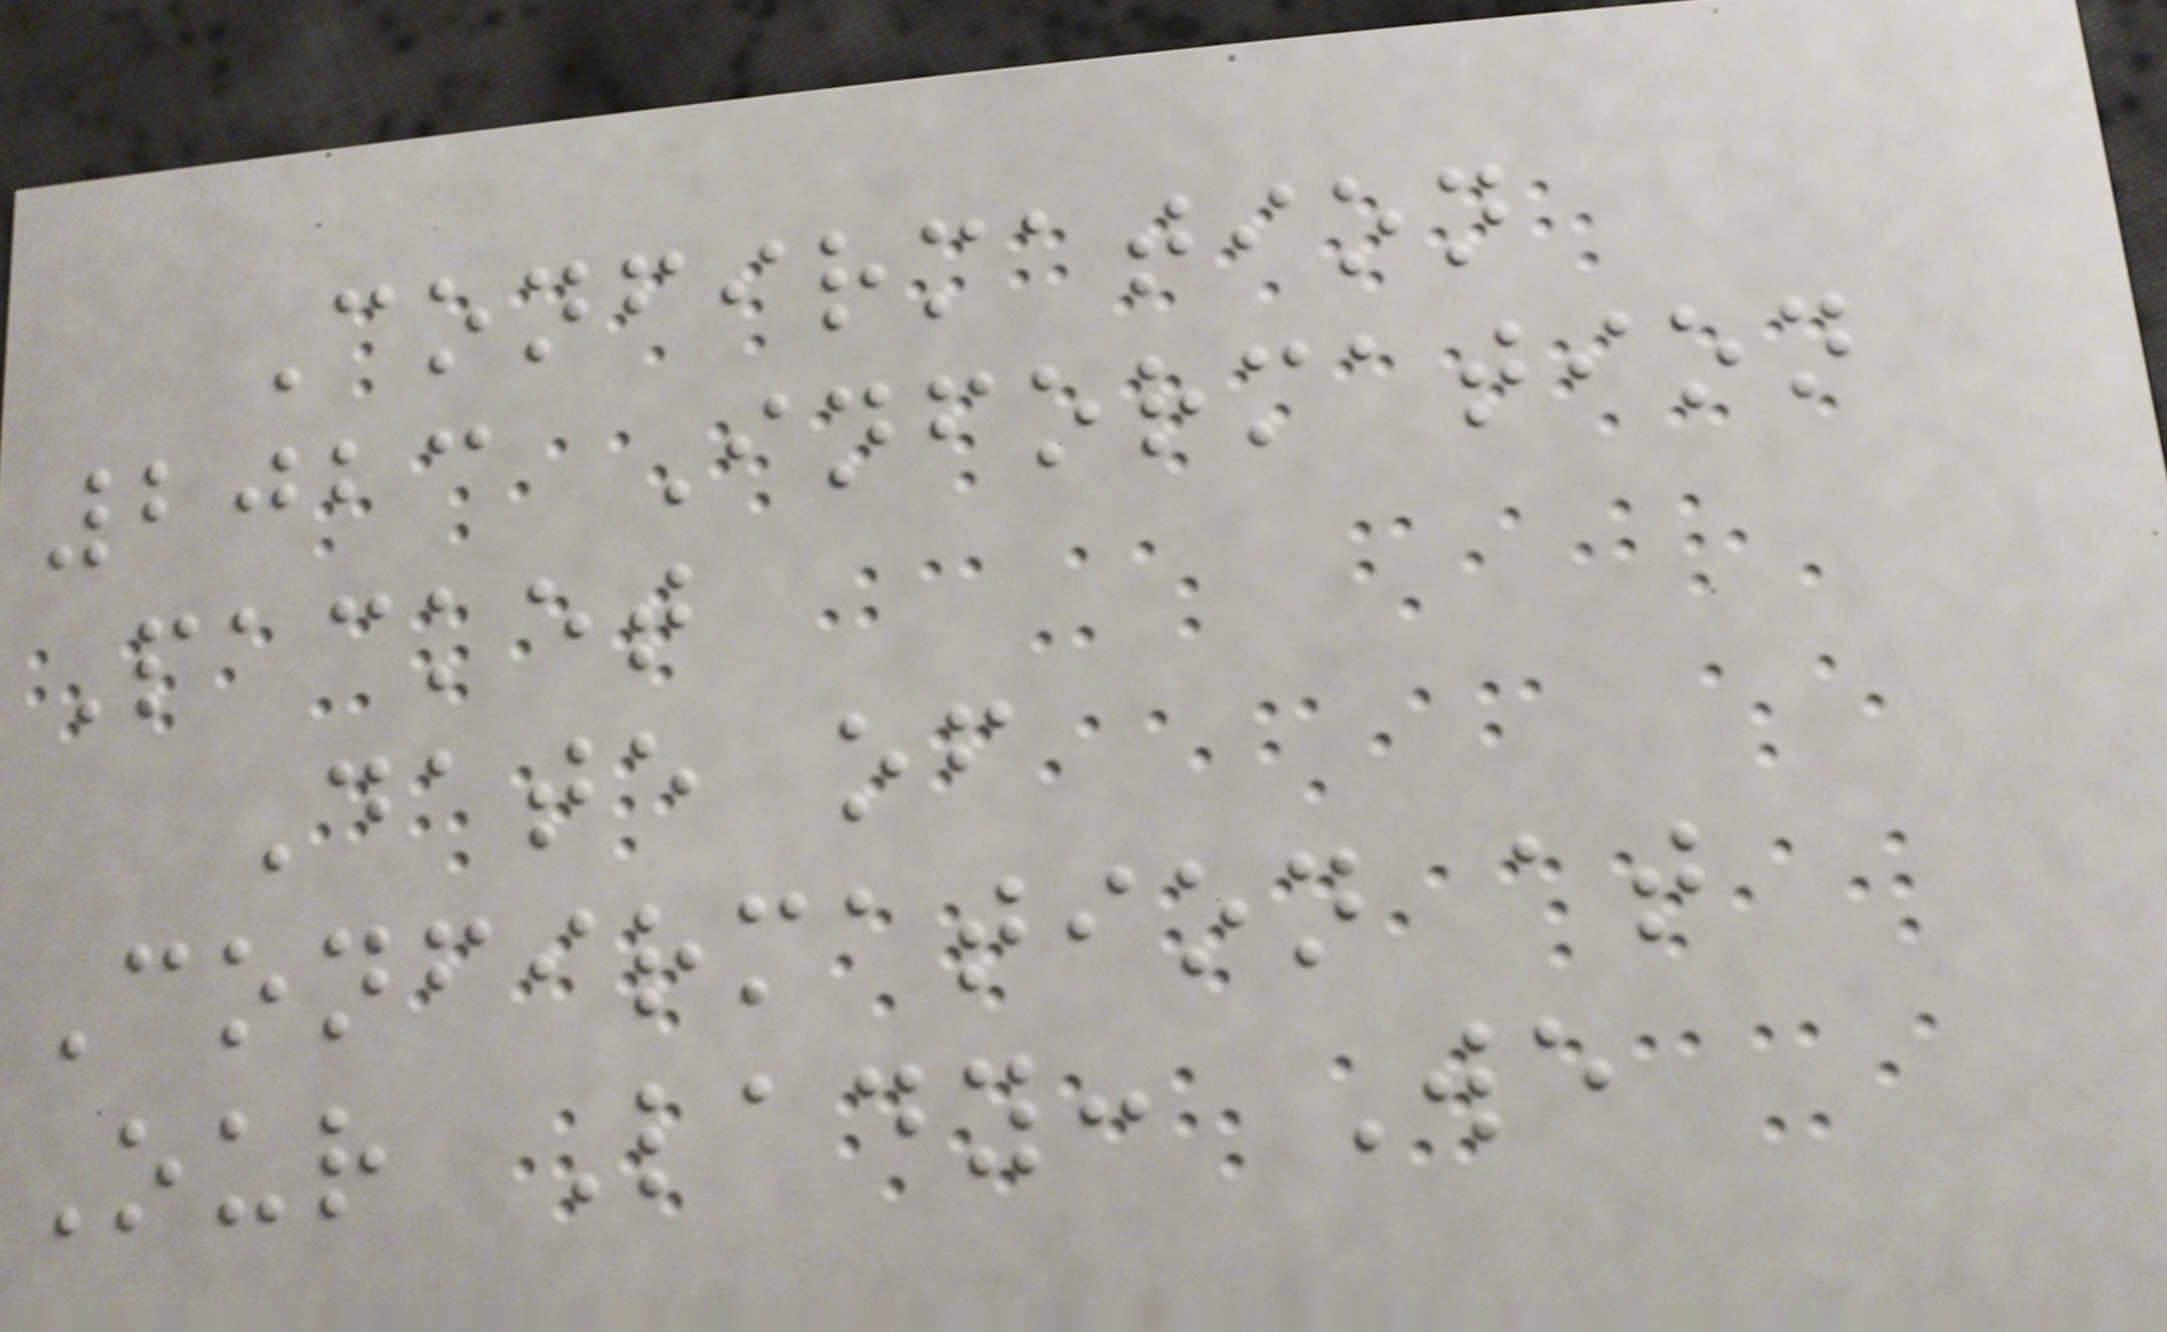Confirmation
2023 Information
Packet
Date of
Confirmation at
Our Lady: We
